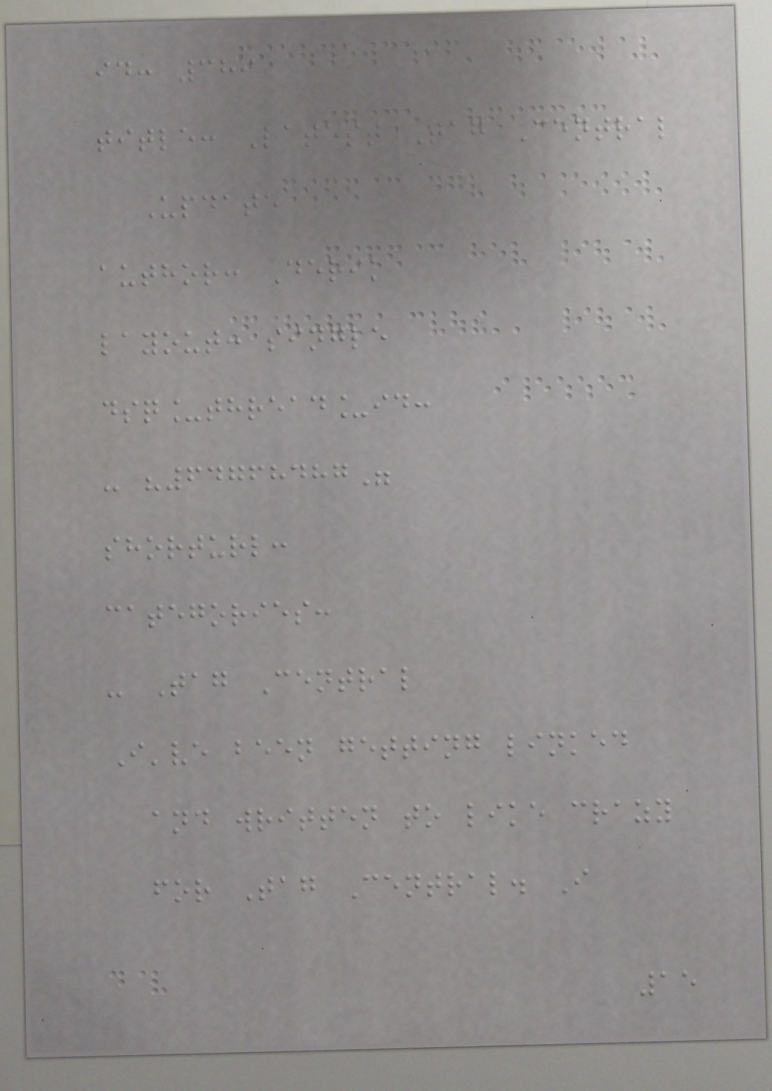id: 389
title: Latest Tag Central
Update
author: Derik
layout: single
dsq_thread_id:
- "64768487"
shorturl:
categories:
- Tag Central
I've been getting linked
and written to like crazy
for Tag Central. I
15
